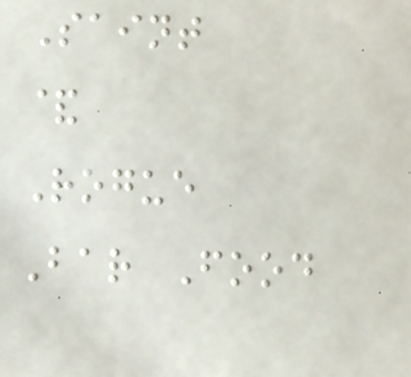Saint
&
Rogue
Bar Food
